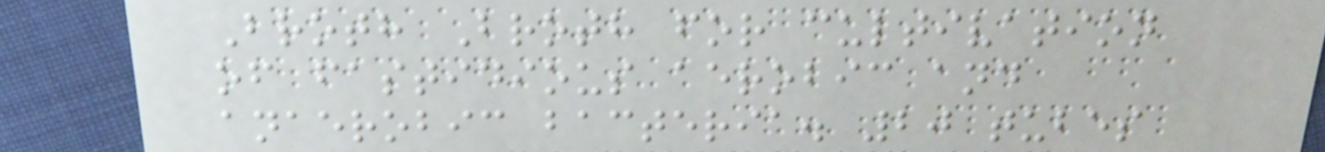Broth Broth for cultivation
of fastidious aerobic and
anaerobic bacteria. 20 tubes
